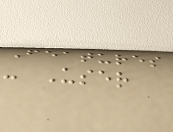Features
- User
